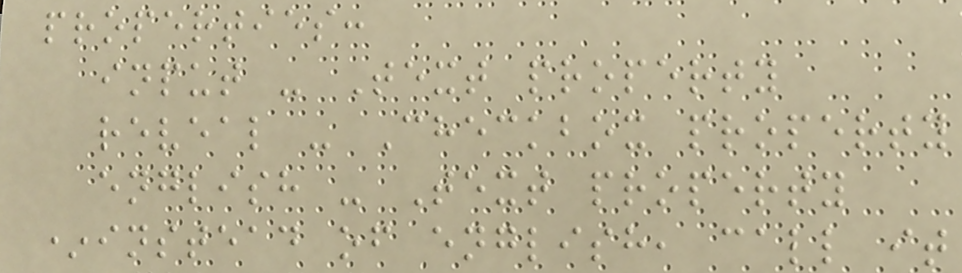properties:
input - Text property
reveal - Checkbox property
english - Text property
*instead of english, call it
